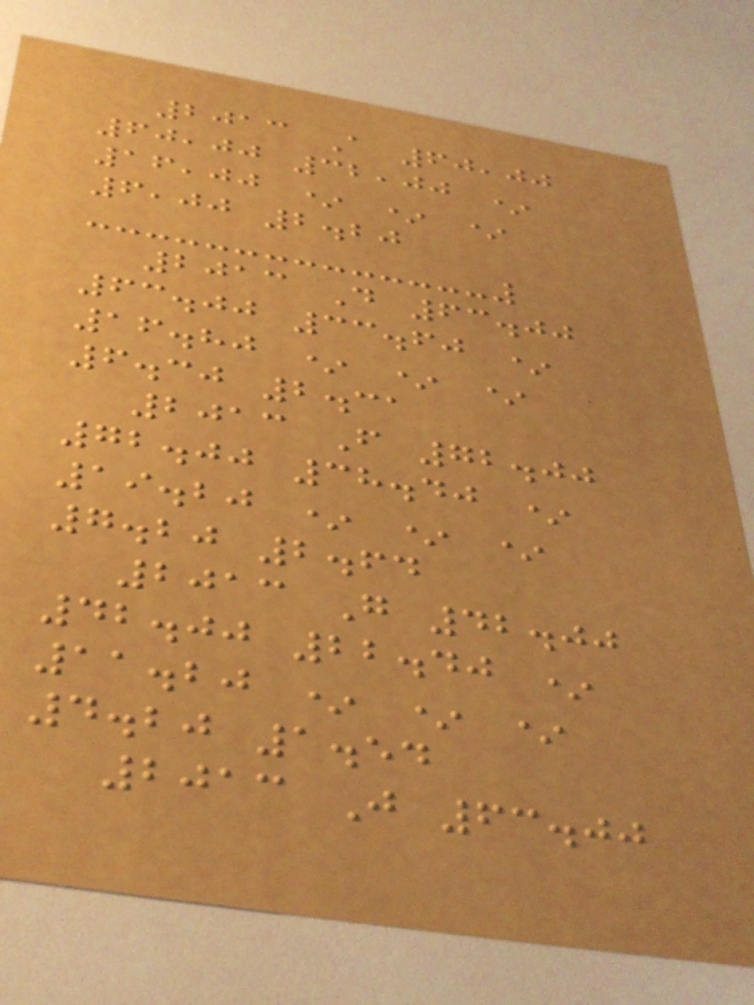2013 A 60,00
60,00 32,00 *
16,00 * * *
6,00 2.20
2013 D 63.00
63.00 33.60 *
16.80 * * *
6.30 2.31
2013 F 72.00
72.00 38.40 *
19.20 * * *
7.20 2.64
2013 G 42.00
42.00 22.40 *
11.20 * * *
4.20 1.54
2013 J 63.00
